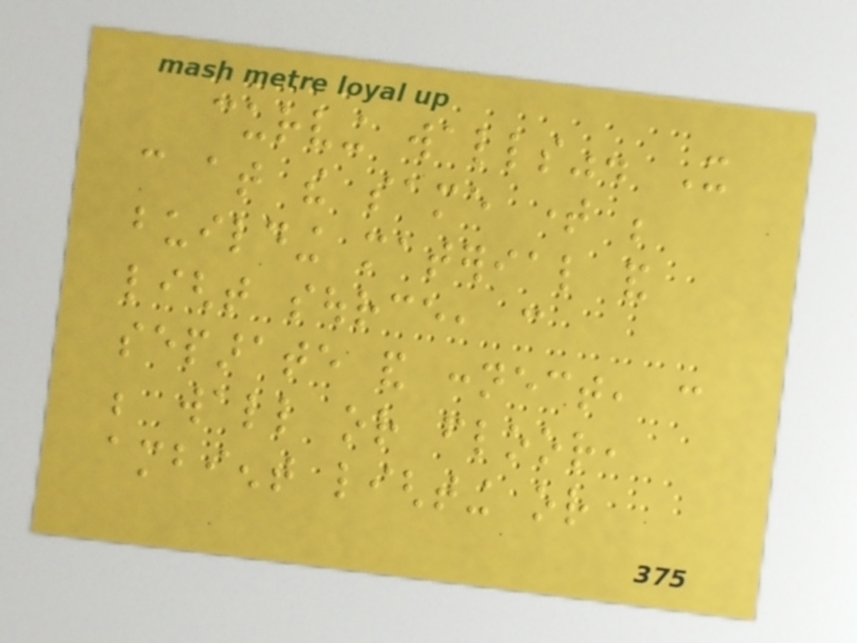curving walls". It
can at the same time be
building material and
light source, can
separate and connect, can
be wall or floor,
ambient lighting or
